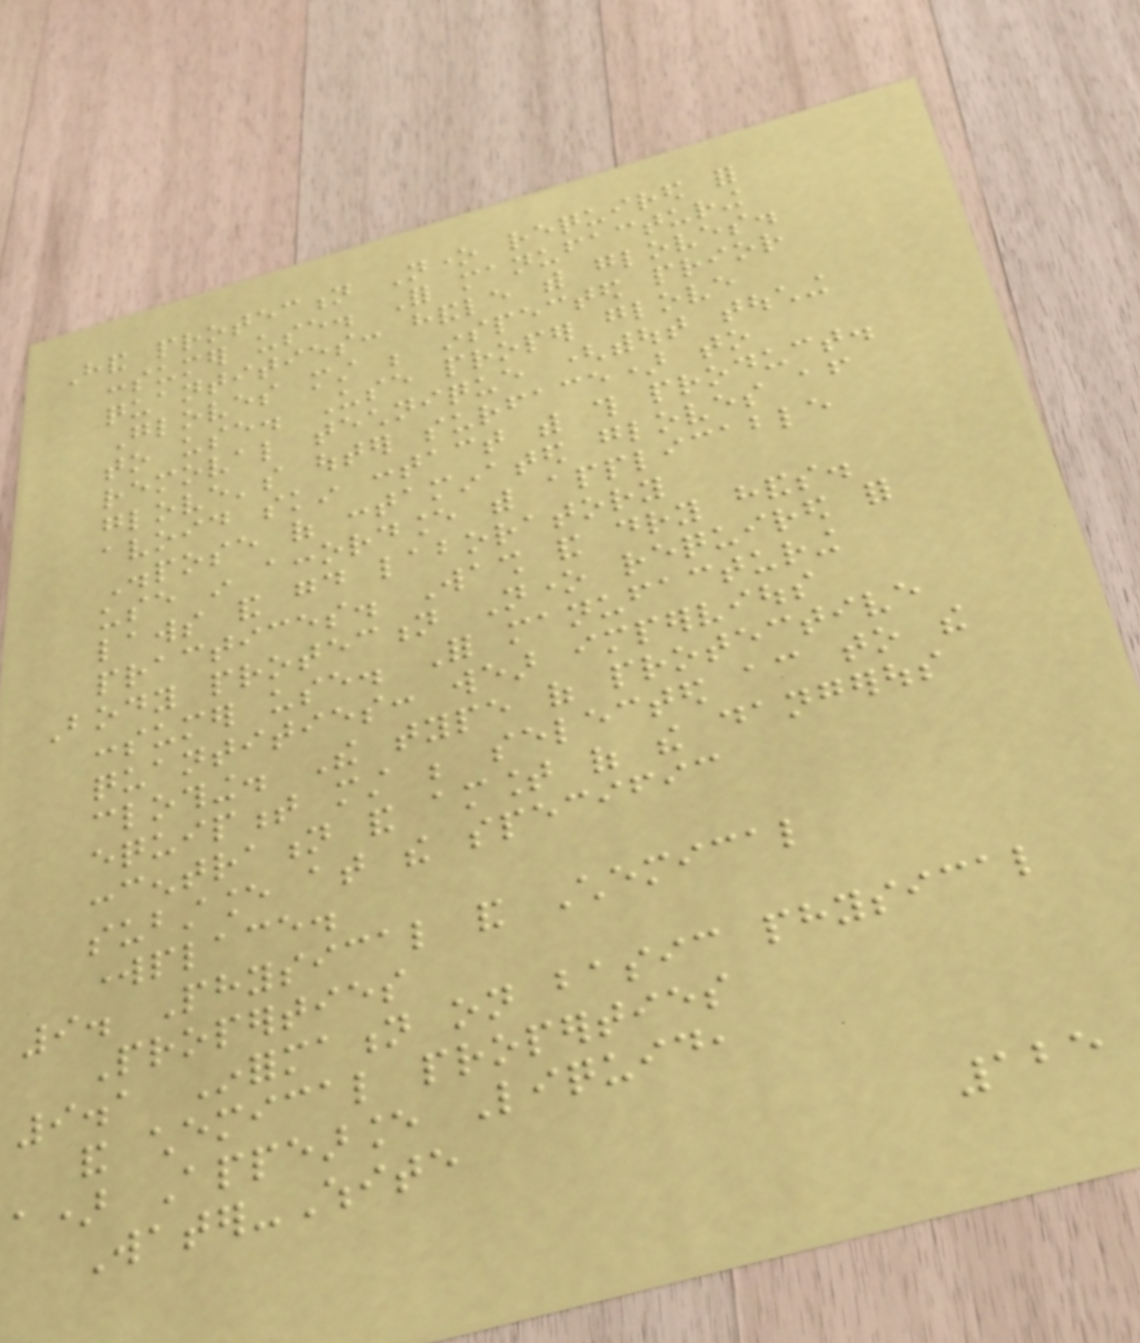Hand protection None required for
consumer use. For manufacturing
quantities: handle with gloves.
Gloves must be inspected prior
to use. Use proper glove
removal technique (without touching
glove's outer surface) to
avoid skin contact with this product.
Dispose of contaminated gloves after
use in accordance with applicable
laws and good laboratory
practices. Wash and dry hands.
Body protection None required for
consumer use. For manufacturing
quantities: wear impervious
clothing. The type of protective
equipment must be selected according to the
concentration and amount of the dangerous
substance at the specific
workplace.
9. Physical and Chemical
Properties
9.1 Information on basic physical
and chemical properties
a) Appearance Liquid,
Water-White
125
